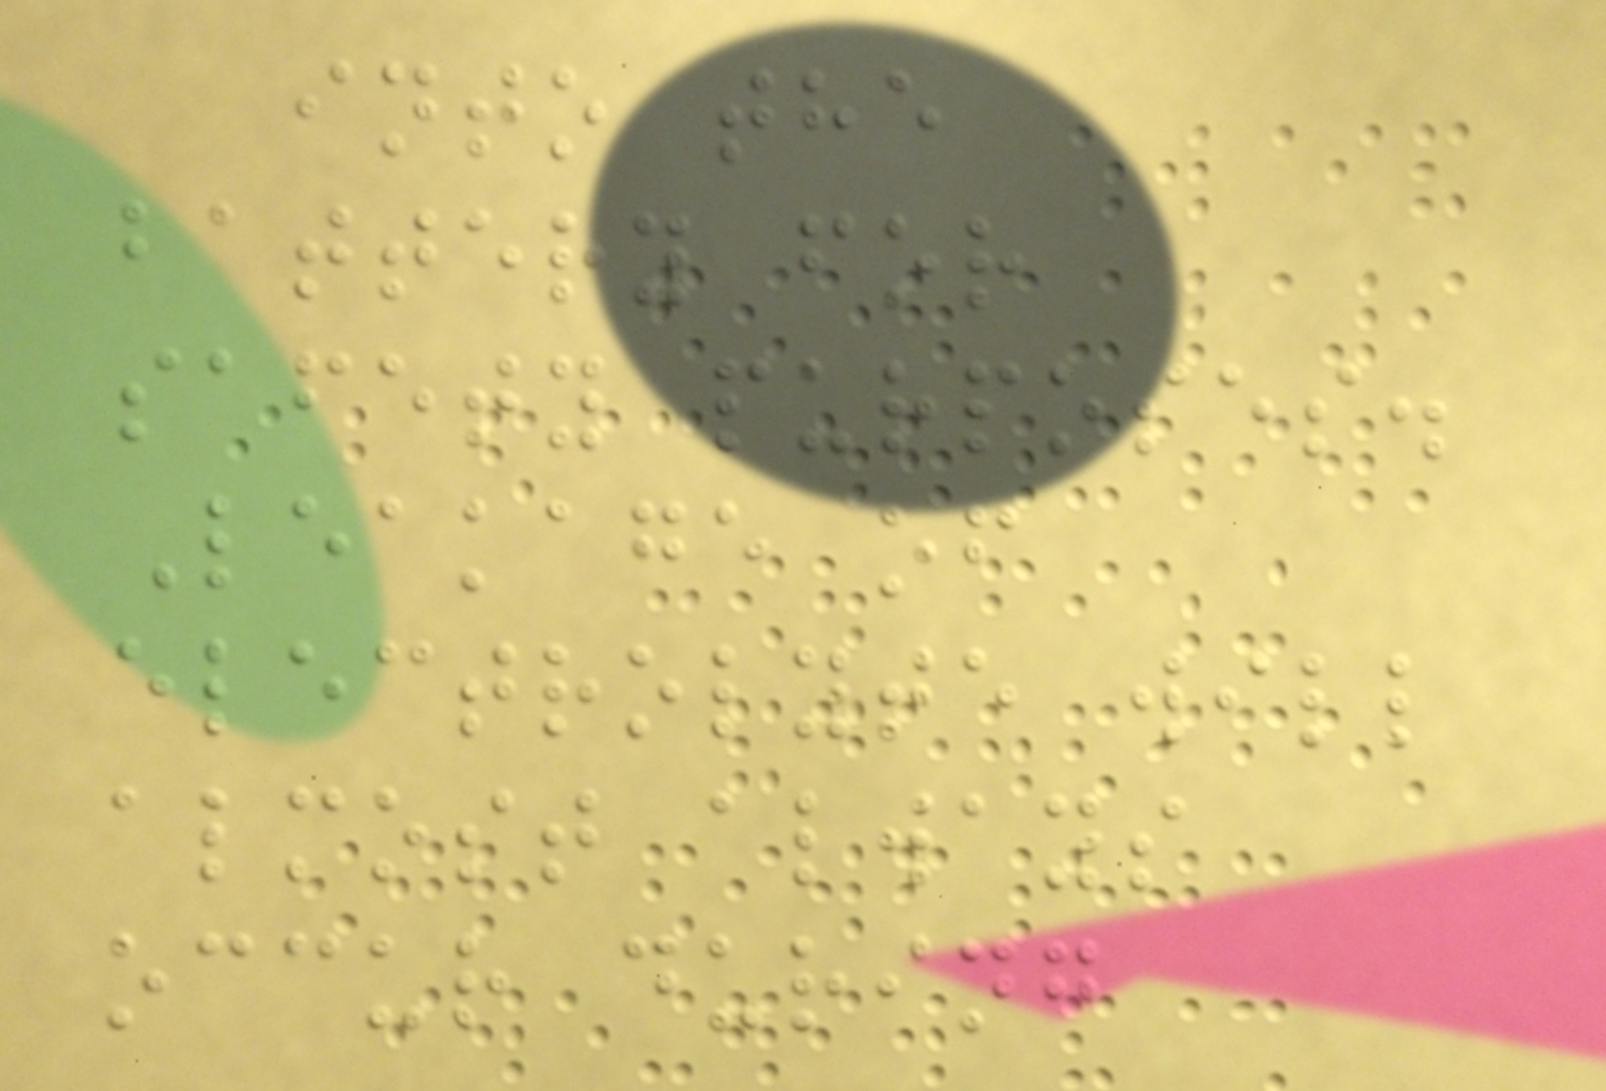into the
battery for
safety purposes.
Leakage of
electrolyte will
almost always
occur during
